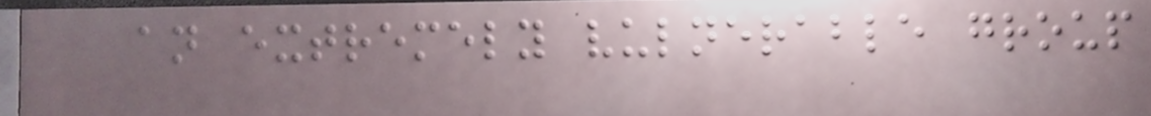an extremely vulnerable group
